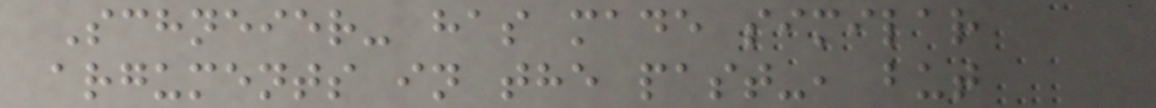Schneier- has made similar
arguments in the past-, but
